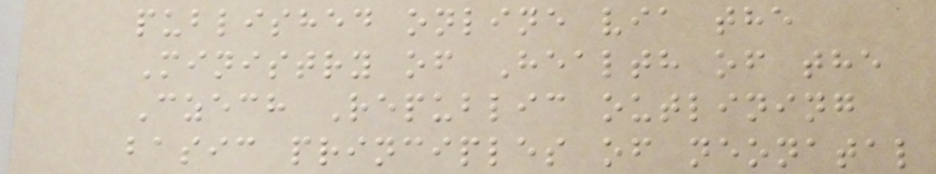published online via the
Ministry of Health of the
Czech Republic outlining
basic principles of neonatal
